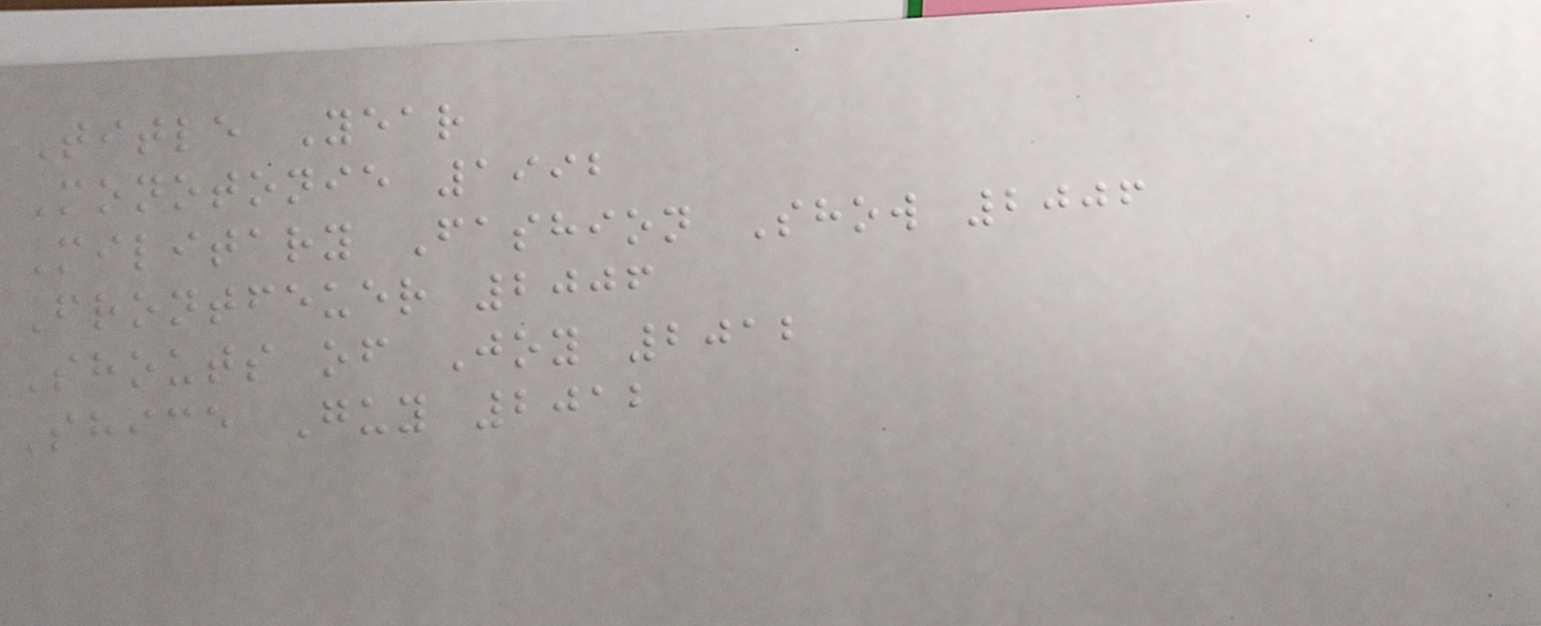Title Year
Monotonie 1992
Military Fashion Show 2006
Frontfeuer 2006
Shouts of Joy 2012
Shice Guy 2012
